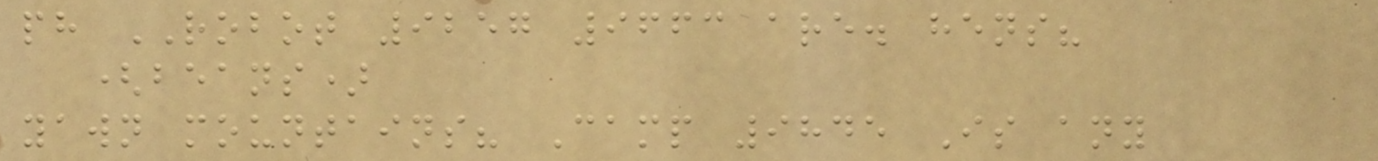ph ROBOT 9257 9663 are. hens?
(beans)
yawn mountains? Camp 9845 Is any
